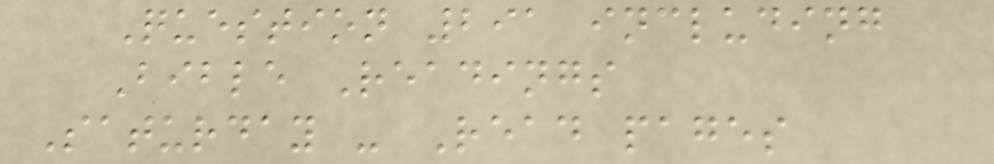Question 291 including
Bible Readings
Saturday - Read pages
